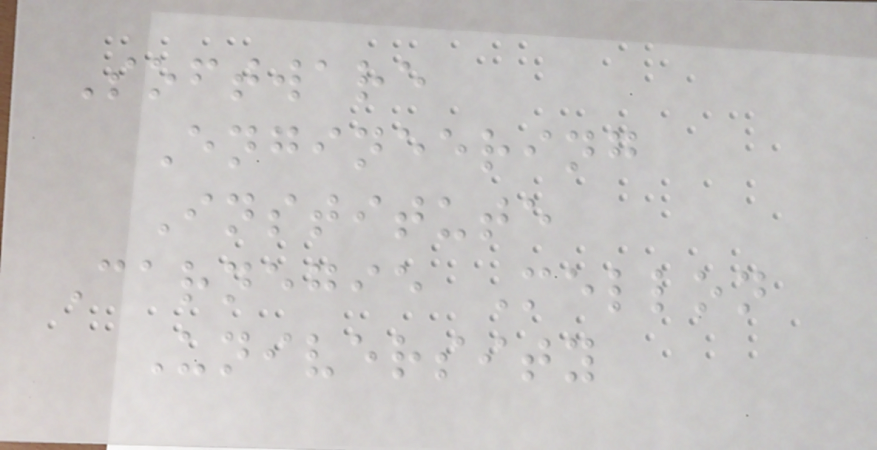Software
Engineering
Institute
Carnegie Mellon
University
